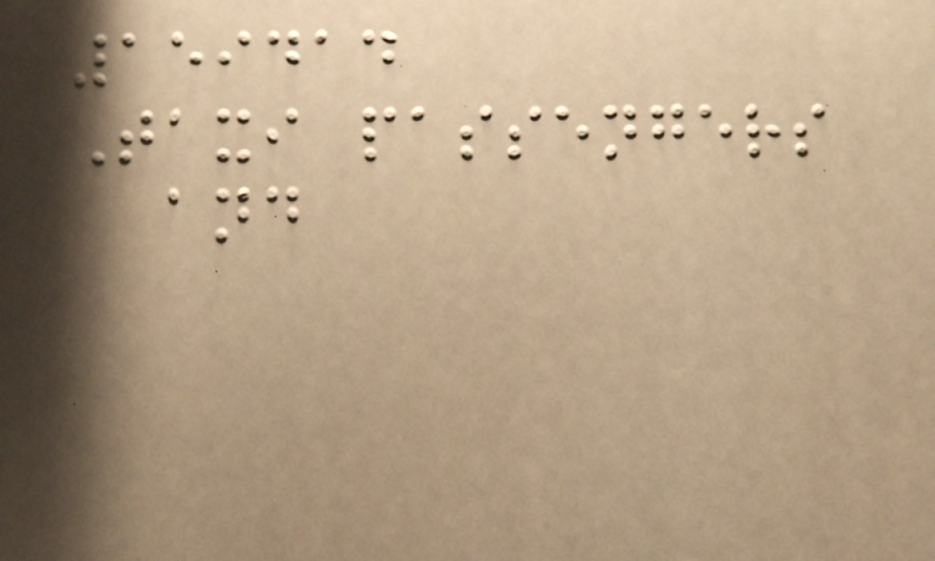159414
Taxi passengers
and
